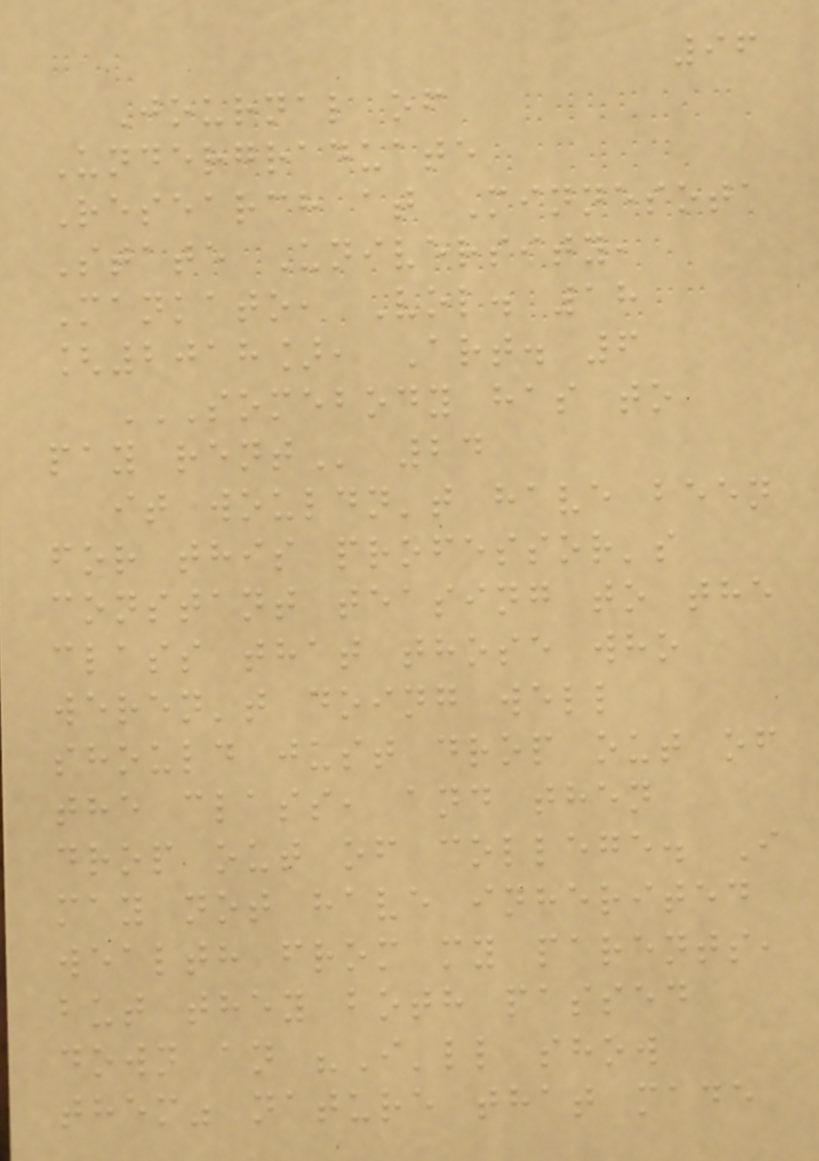96
Journal of
Undergraduate
Research at Minnesota
State University,
Mankato, Vol. 18
[2018], Art. 6
SOMEBODY HAS TO
PAY RENT 24
it wouldn't have been
for this professor's
constant teasing to the
class that those who
weren't doing well
should just drop out of
the class, and then
drop out of college. I
may not have inherited
wealth from my parents,
but they both passed
down an "I'll show
them" nature that made
